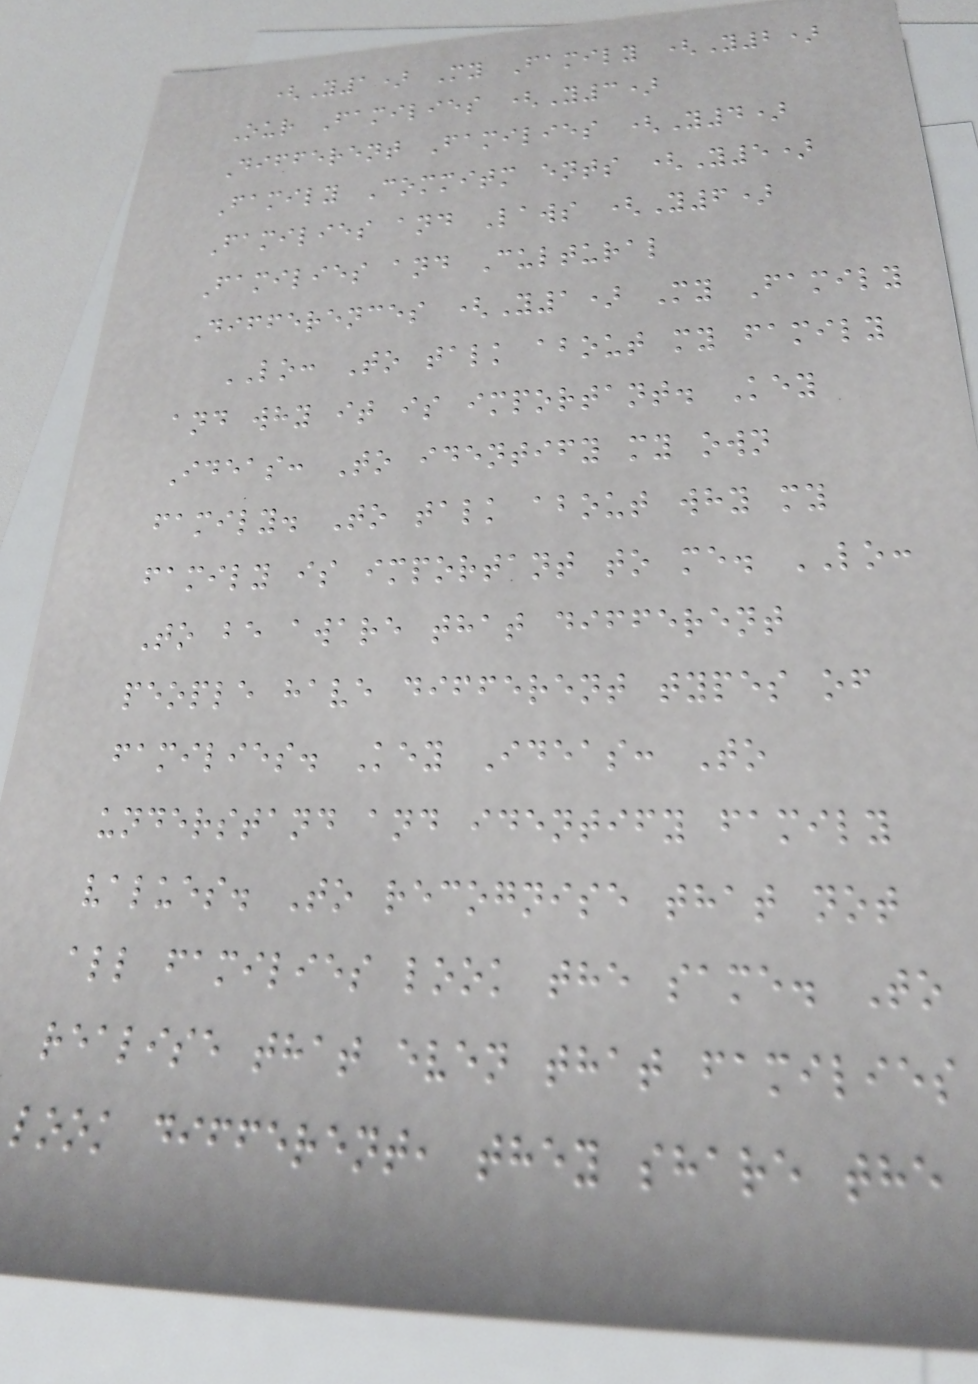(Y1) My Family (Y2)
Our Families (Y3)
Different Families (Y4)
Family Commitm ents (Y5)
Families and Laws (Y6)
Families and Cultural
Differences (Y1) My Family
LO: To talk about my family
and why it is important. Key
Ideas: To identify my own
family. To talk about why my
family is important to me. LO:
To be aware that different
people have different types of
families. Key Ideas: To
understand and identify family
values. To recognise that not
all families look the same. To
realise that even that families
look different, they share the
